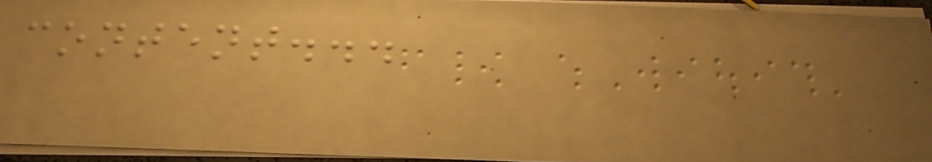content...
